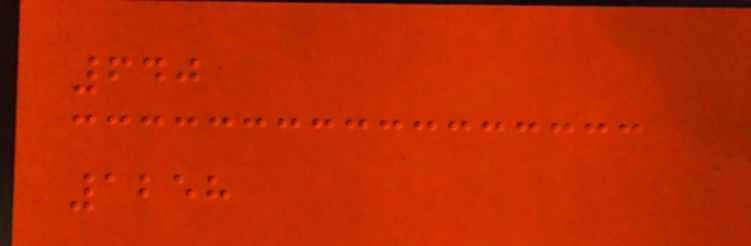640
1258
